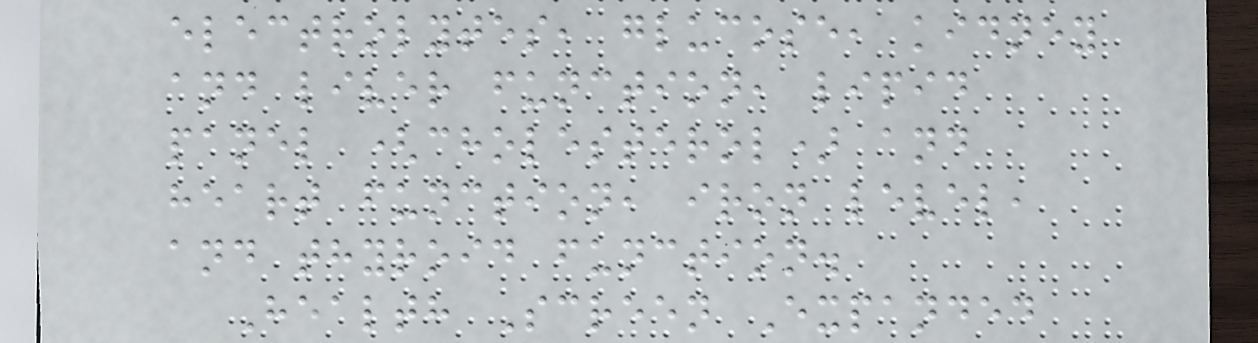electrolytes, glucose, kidney
and liver function, lipid
panel (cholesterol) and
heart function, iron level,
and thyroid function.
Health Screen Expanded
